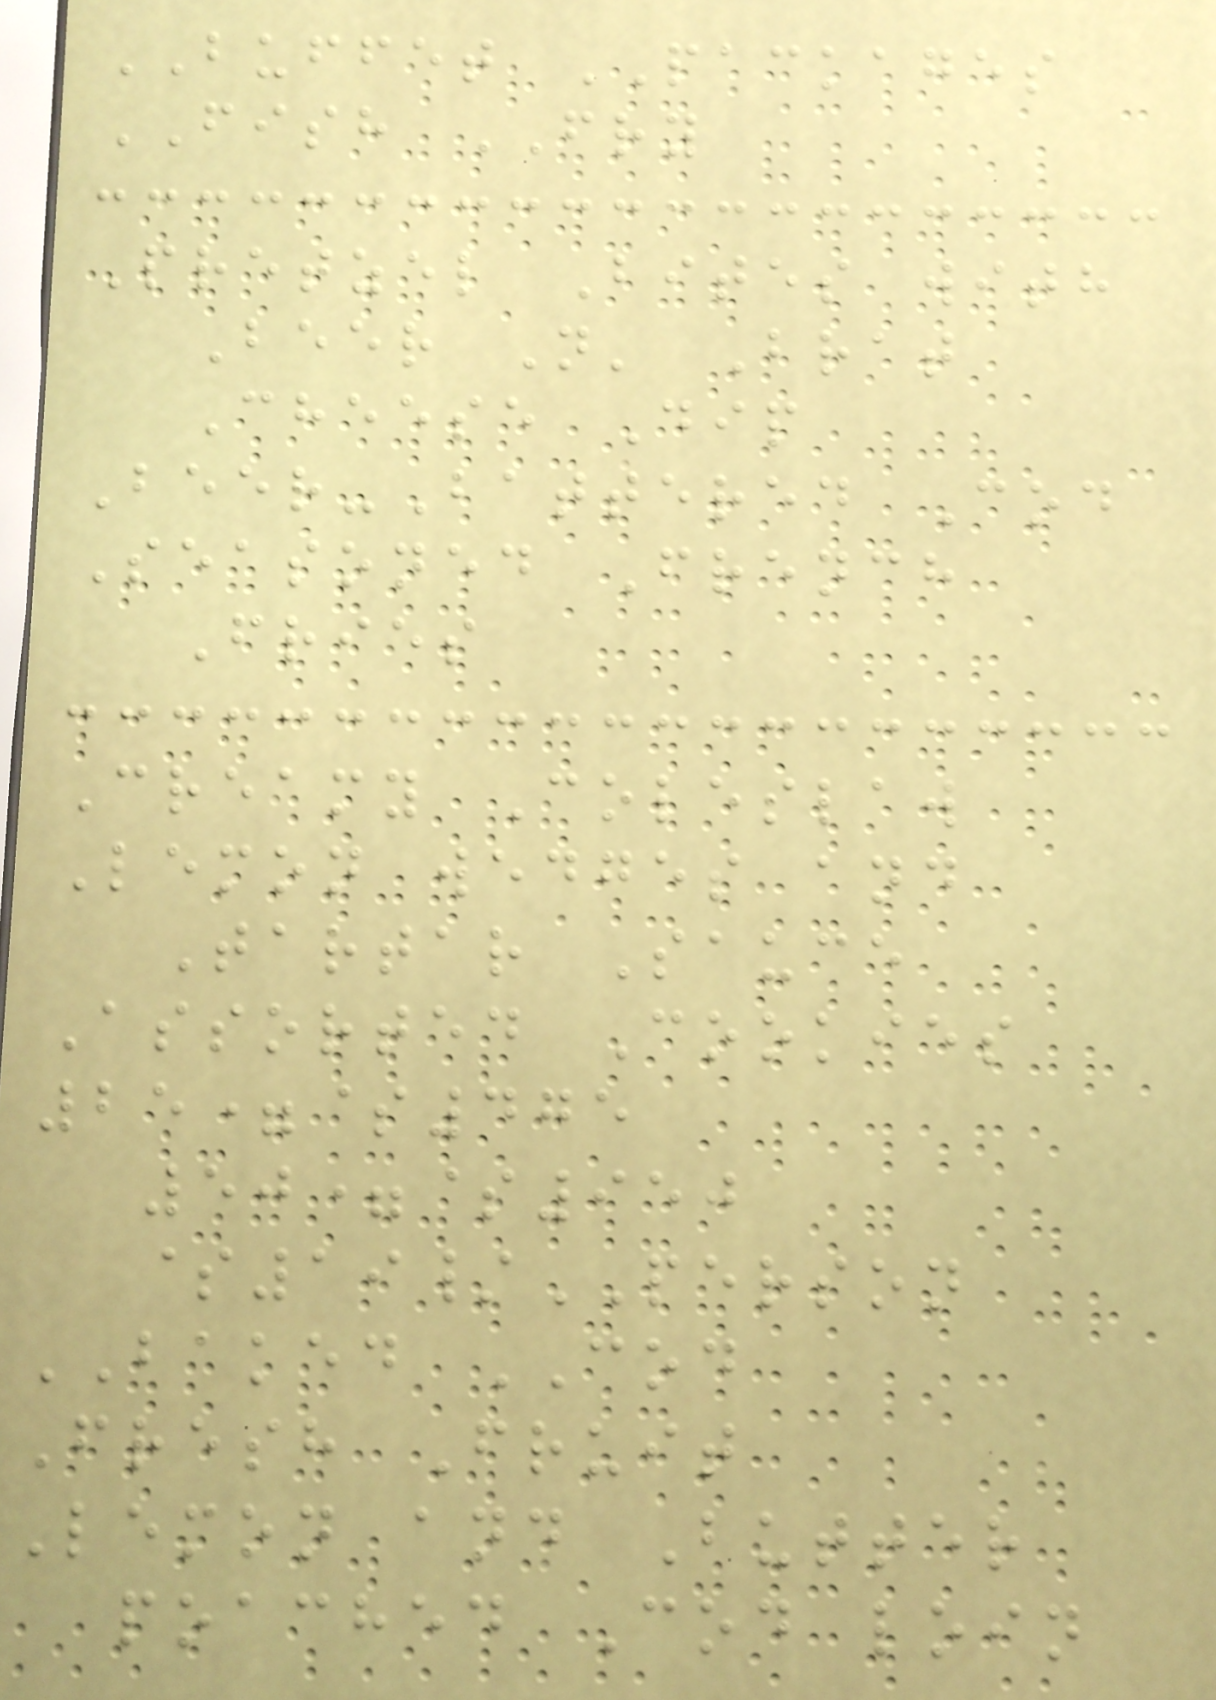BUFFET PACKAGES
FISH FRY
Pretzel Bites with
Beer N' Brat
Cheese Dip
Beer-Battered Cod
Seasoned French
Fries
Creamy Coleslaw
Lemon wedges and
Tartar Sauce
Assorted Cookies
25=$475
50=$950
$19/PERSON
BAKED COD
Fresh Fruit
Lemon and Butter
poached Cod loin
